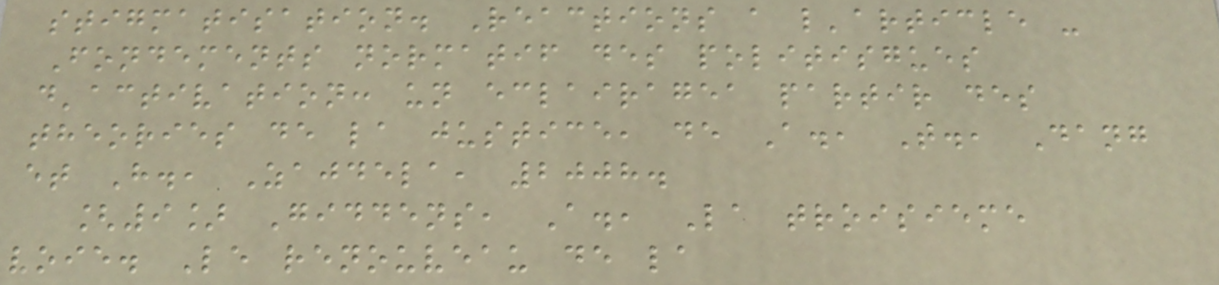stigmatisation. Reactions a l'article -
Fondements normatif des politisgues
d'activation: un eclairagea partir des
theories de la justice, de A., T., Dang
et H., Zajdela, 2008.
[9] Giddens, A., La troisieme
voie. Le renouveau de la
